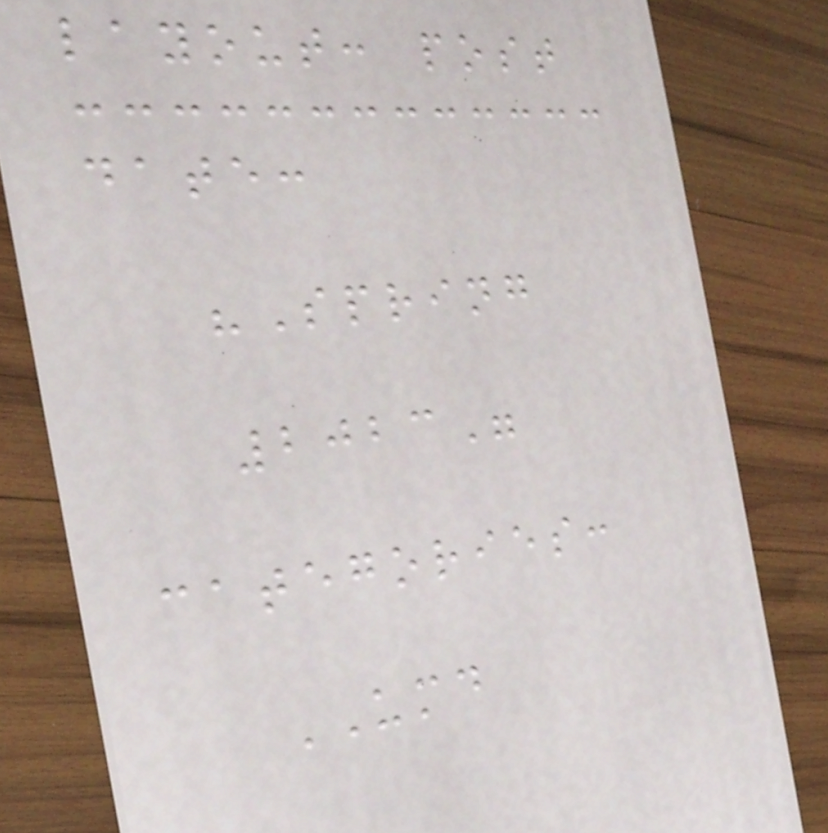layout: post
date:
"Spring
2023"
categories:
UMD
